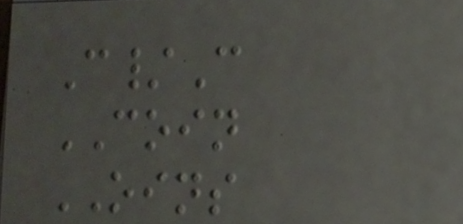C/C
COIN
OINS
